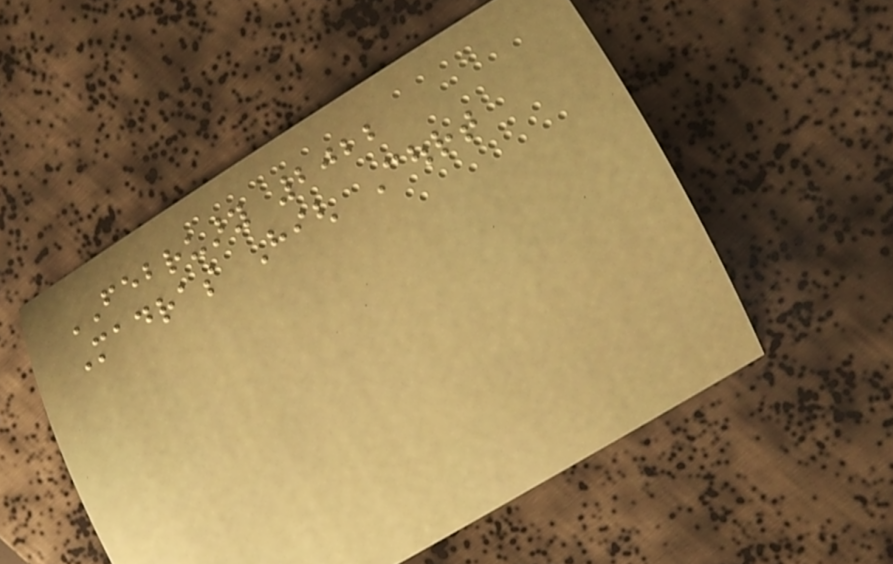FEBRUARY 2022
Madras High Court
